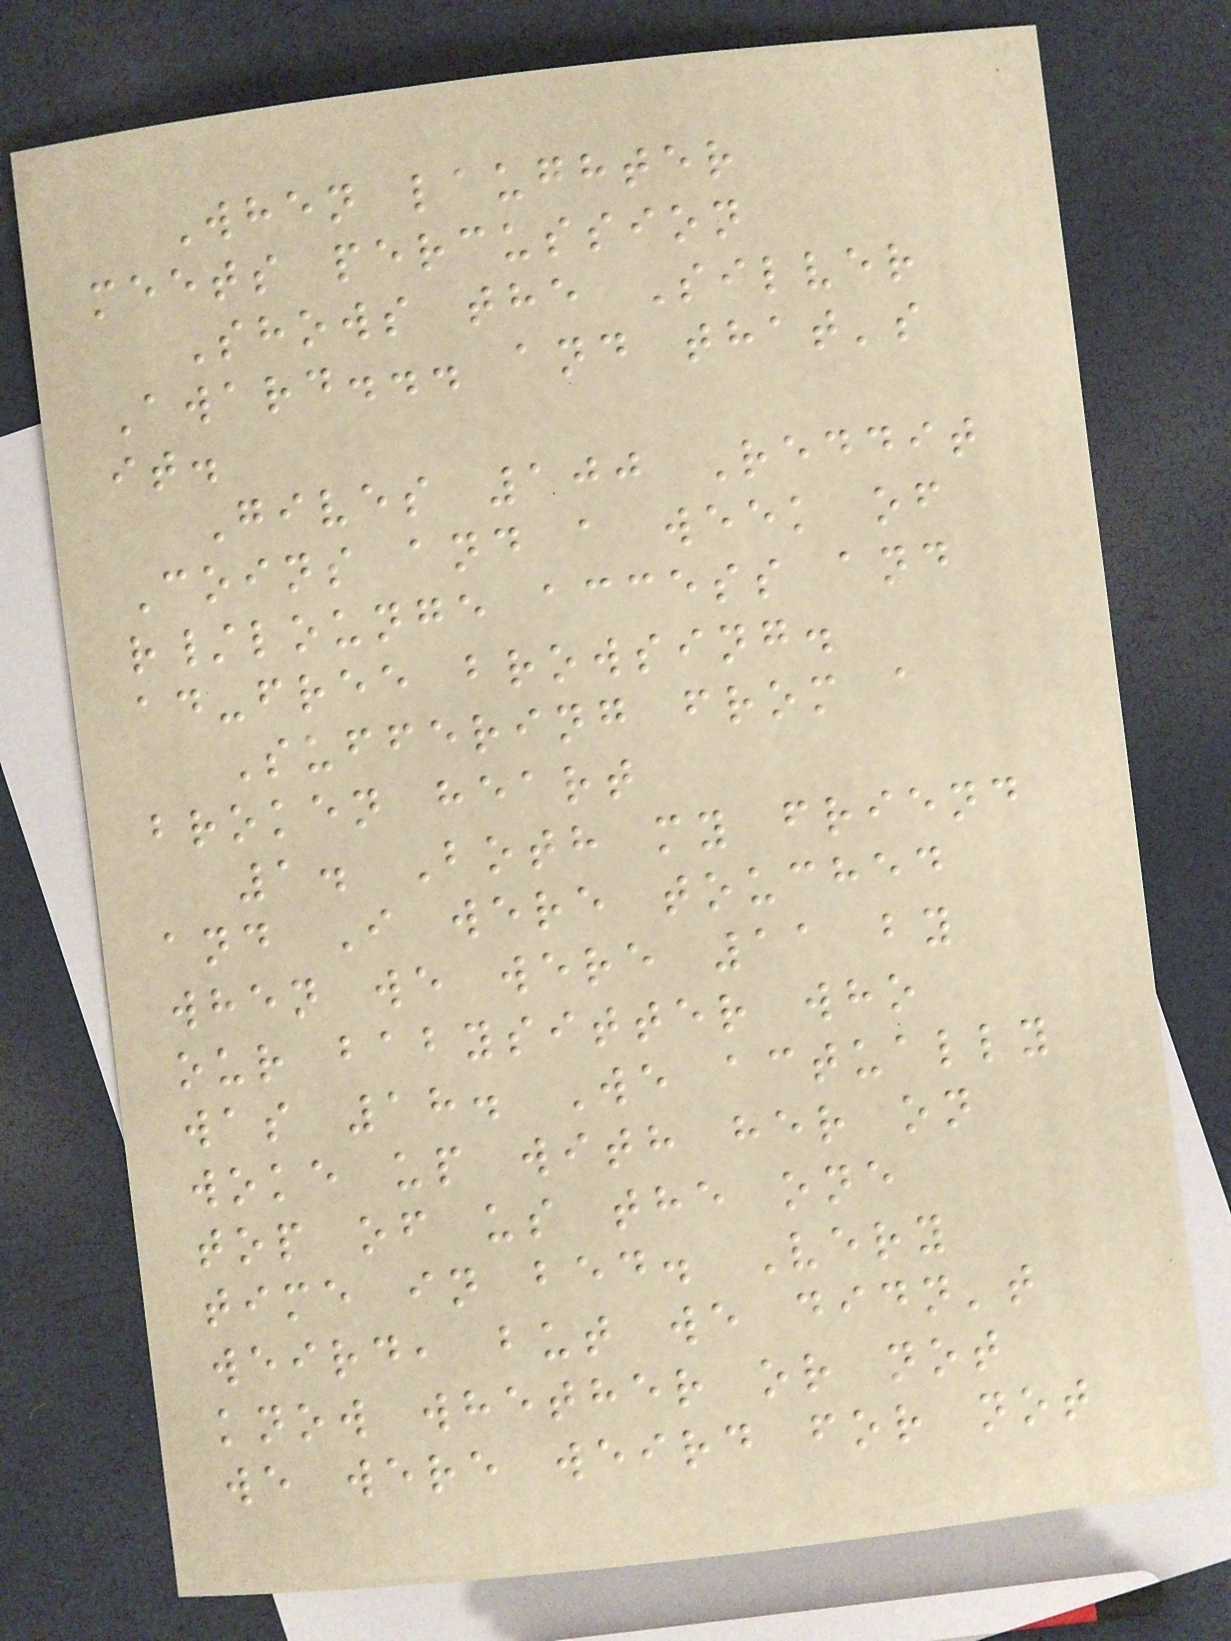When laughter
meets percussion
Shows the Silver
Award... and that's
it.
Gives 100 Reddit
Coins and a week of
r/lounge access and
ad-free browsing.
Suffering from a
broken heart
1. Both my friend
and I were touched
when we were 11 by
our babysitter who
was 18. We actually
woke up with her on
top of us the one
time in bed. Very
weird, but we didn't
know whether or not
we were weird for not
